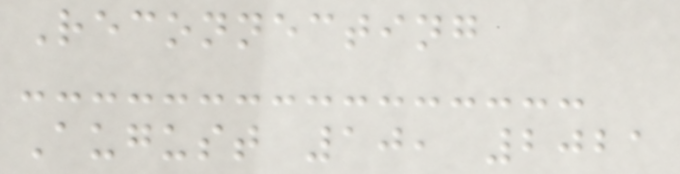Reconnecting
August 10, 2021
